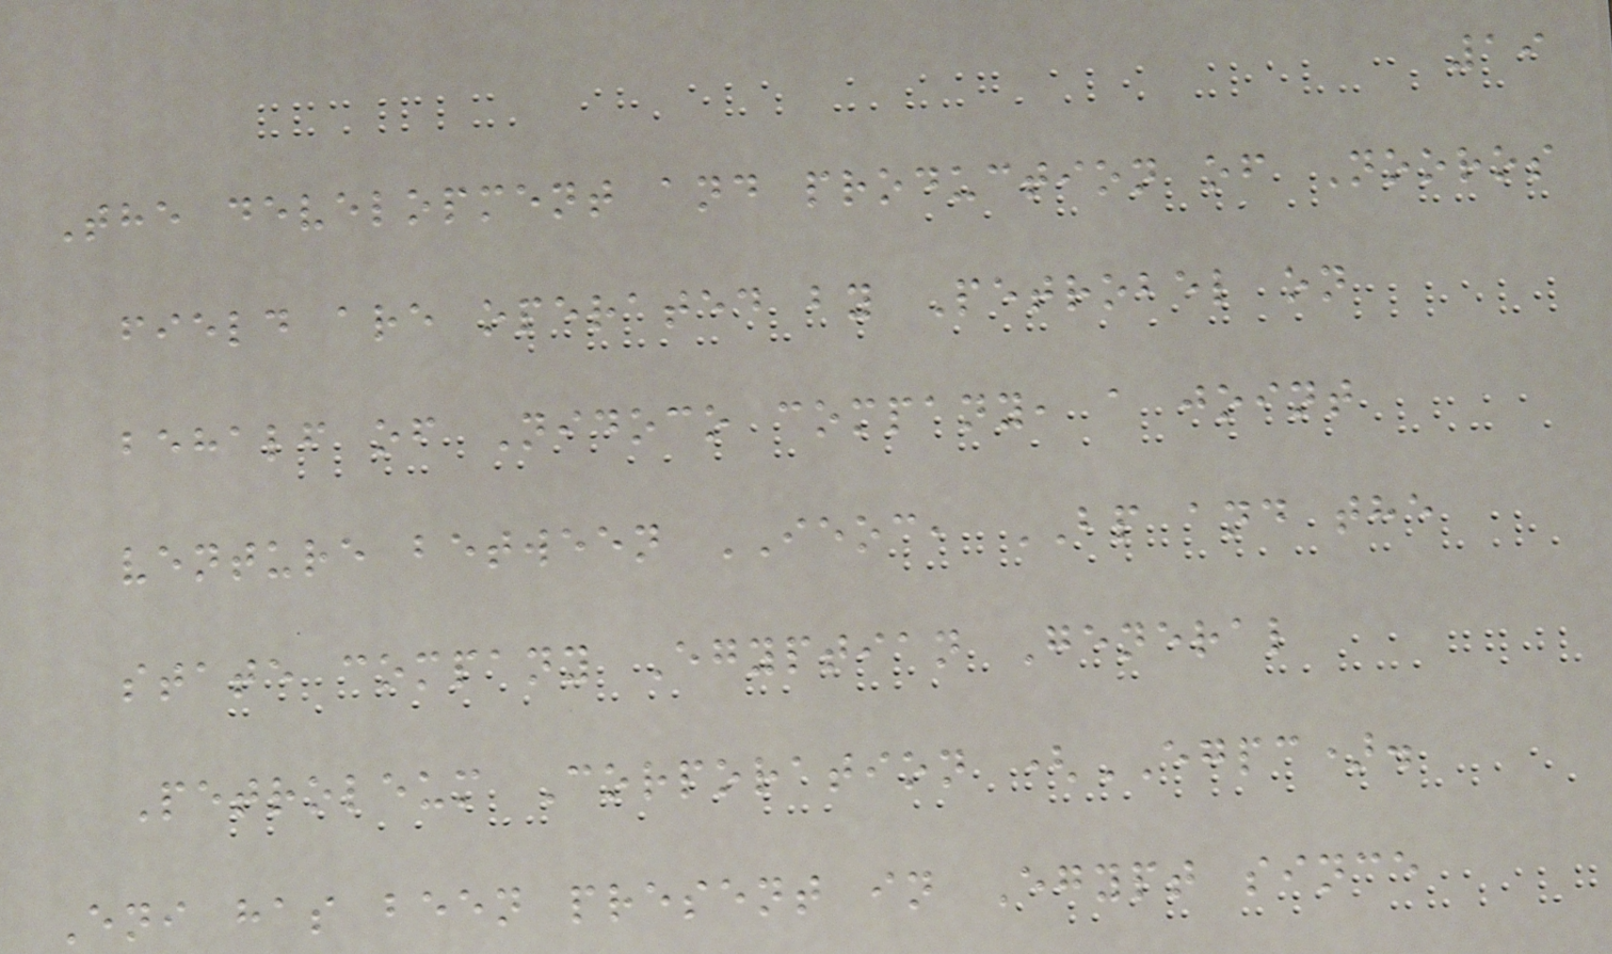19
The development and production of Nooros
field are operated by Petrobel on
behalf of Nidoco company, a joint
venture between IEOC, BP and the
state company Egyptian General
Petroleum Corporation (EGPC).
Eni has been present in Egypt since
